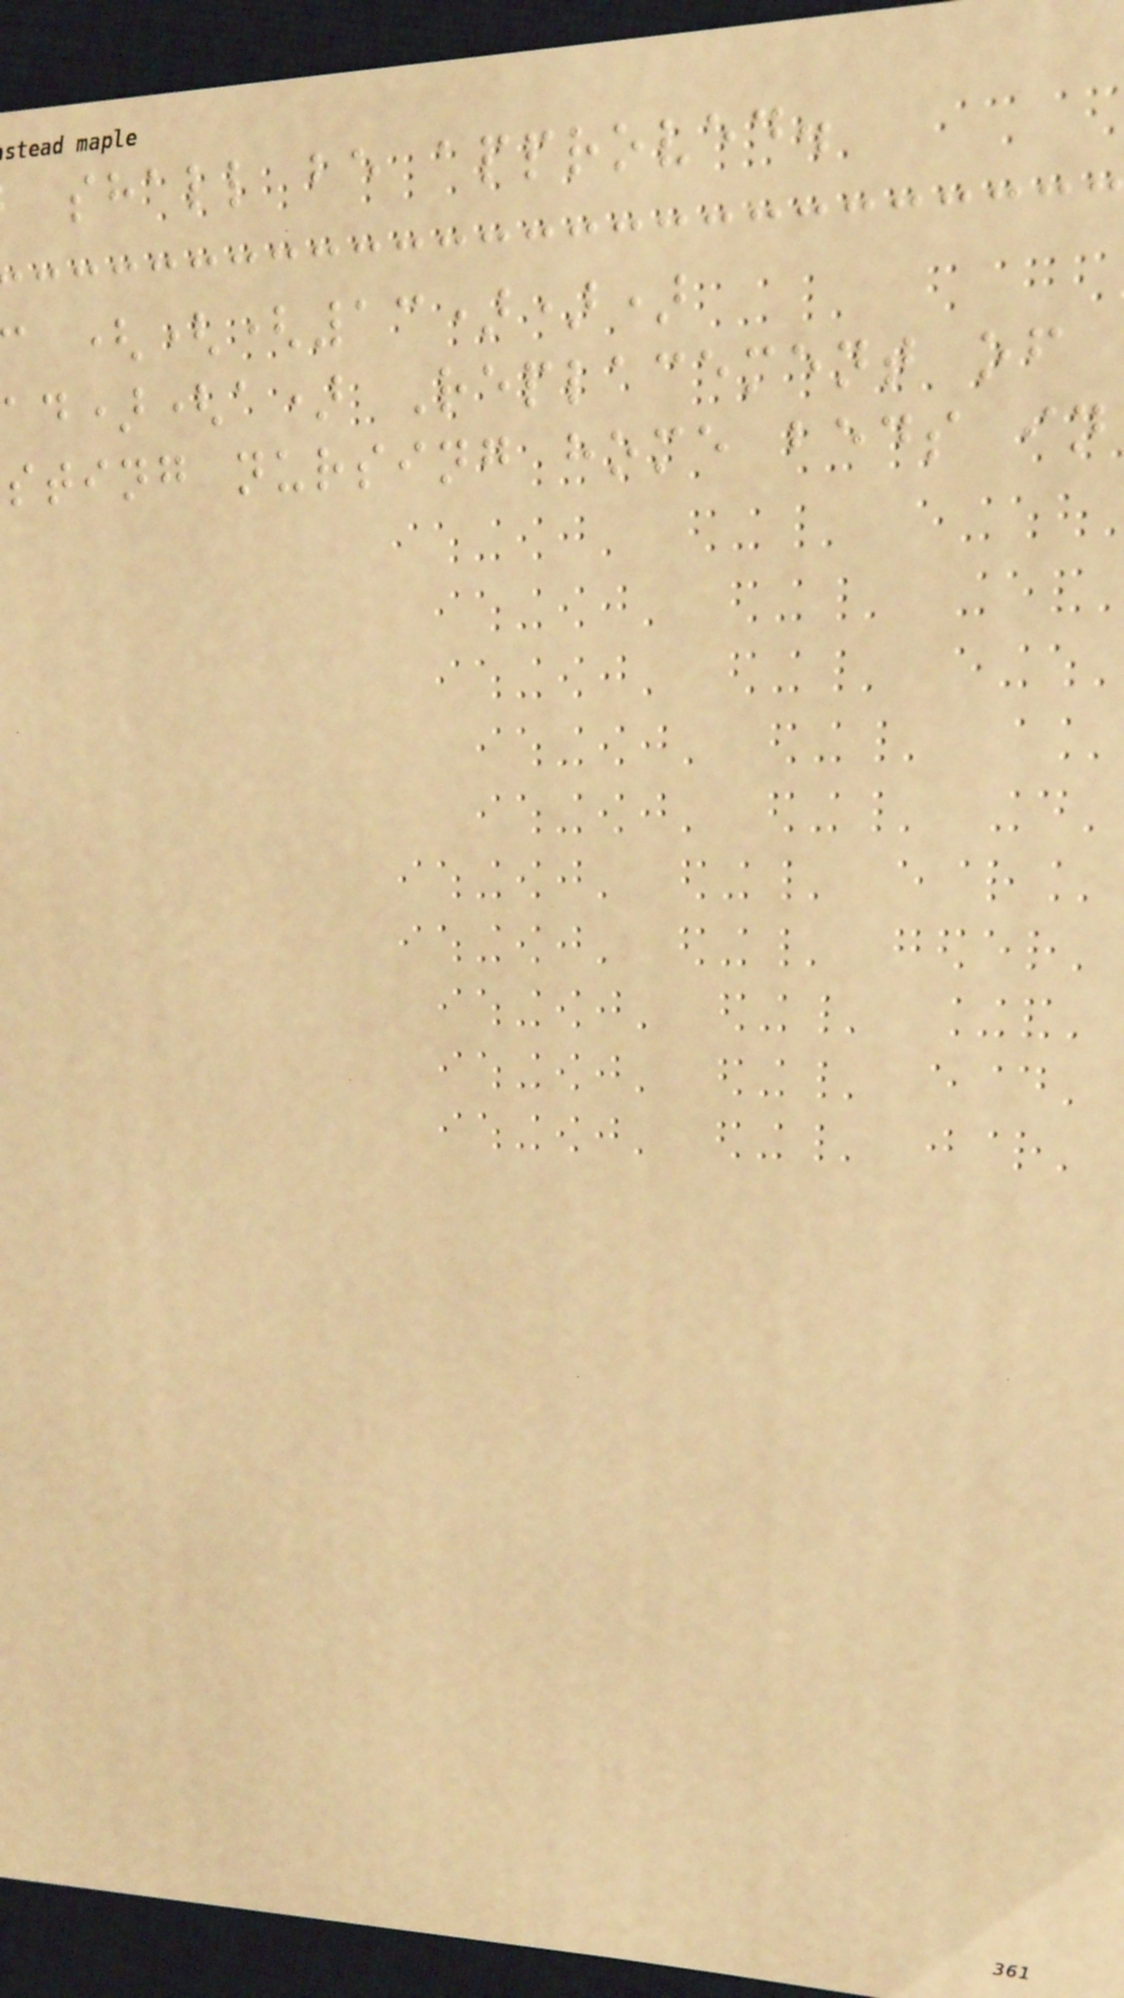shall be approved.
(((13)))
ad)(a) Replacement of
sting nursing home beds in
